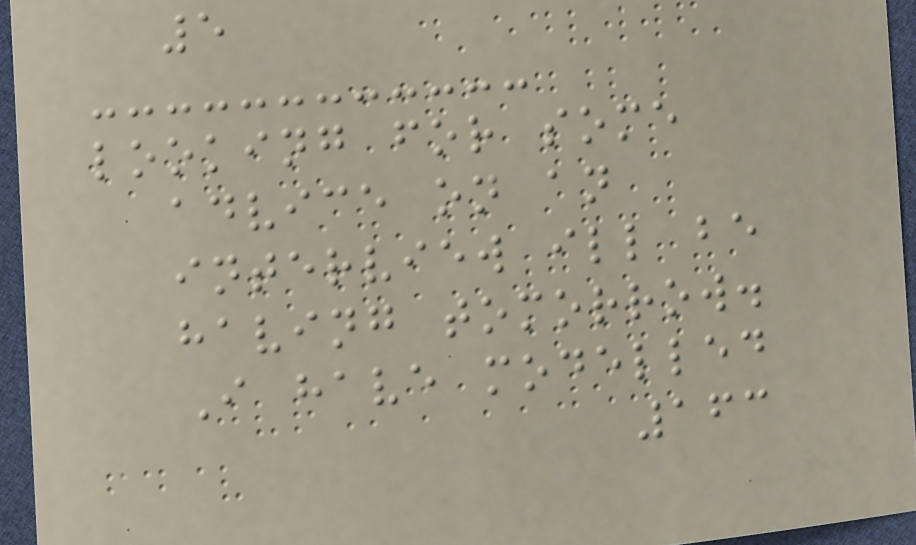5
looking for some
advice on an
interview ill be
having tomorrow.
I have modelled
163
